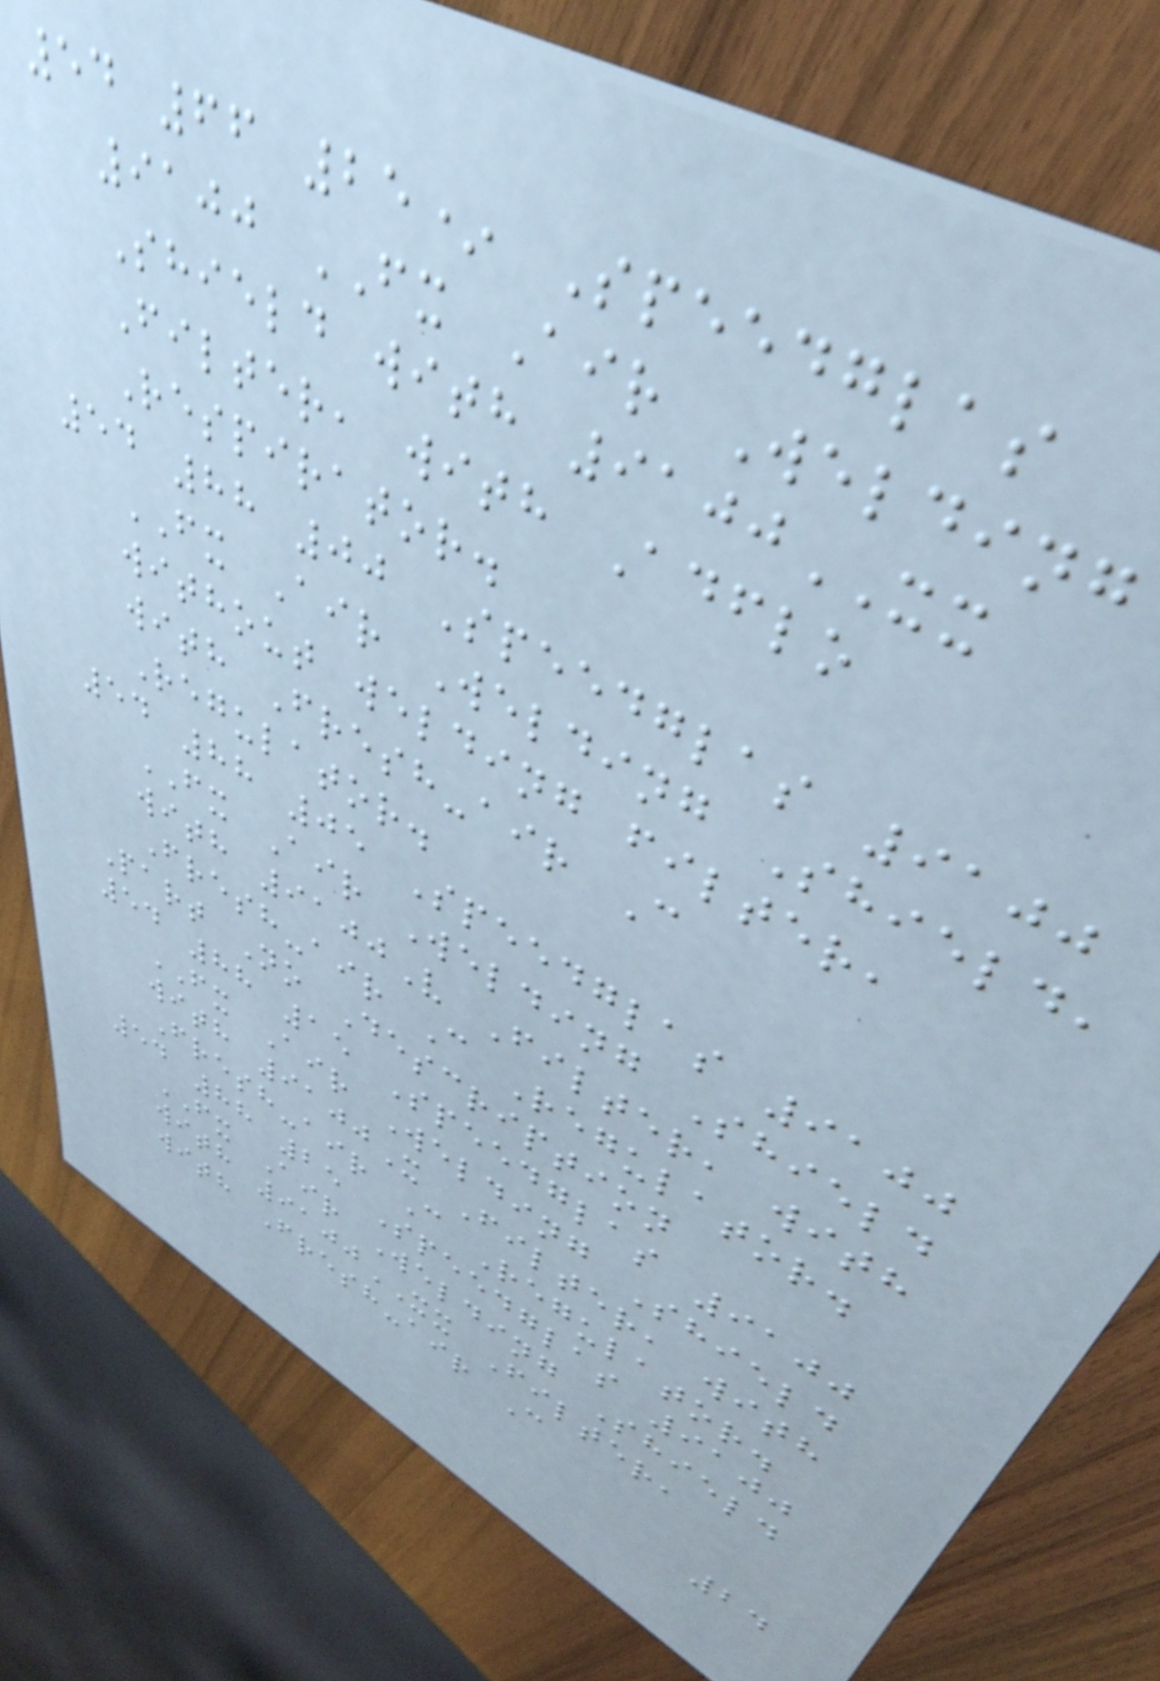54 66 25* Speedglas
9100 FX Air Welding
Shield with 9100XX
Filter, with Adflo
Respirator.
54 88 00 Speedglas 9100
FX Air Welding Shield,
without welding filter,
with Fresh-air C
Regulator.
54 88 05 Speedglas 9100
FX Air Welding Shield
with 9100V Filter, with
Fresh-air C Regulator.
Part No Description
54 88 15 Speedglas 9100
FX Air Welding Shield
with 9100X Filter, with
Fresh-air C Regulator.
54 88 25 Speedglas 9100
FX Air Welding Shield
with 9100XX Filter,
with Fresh-air C
24
